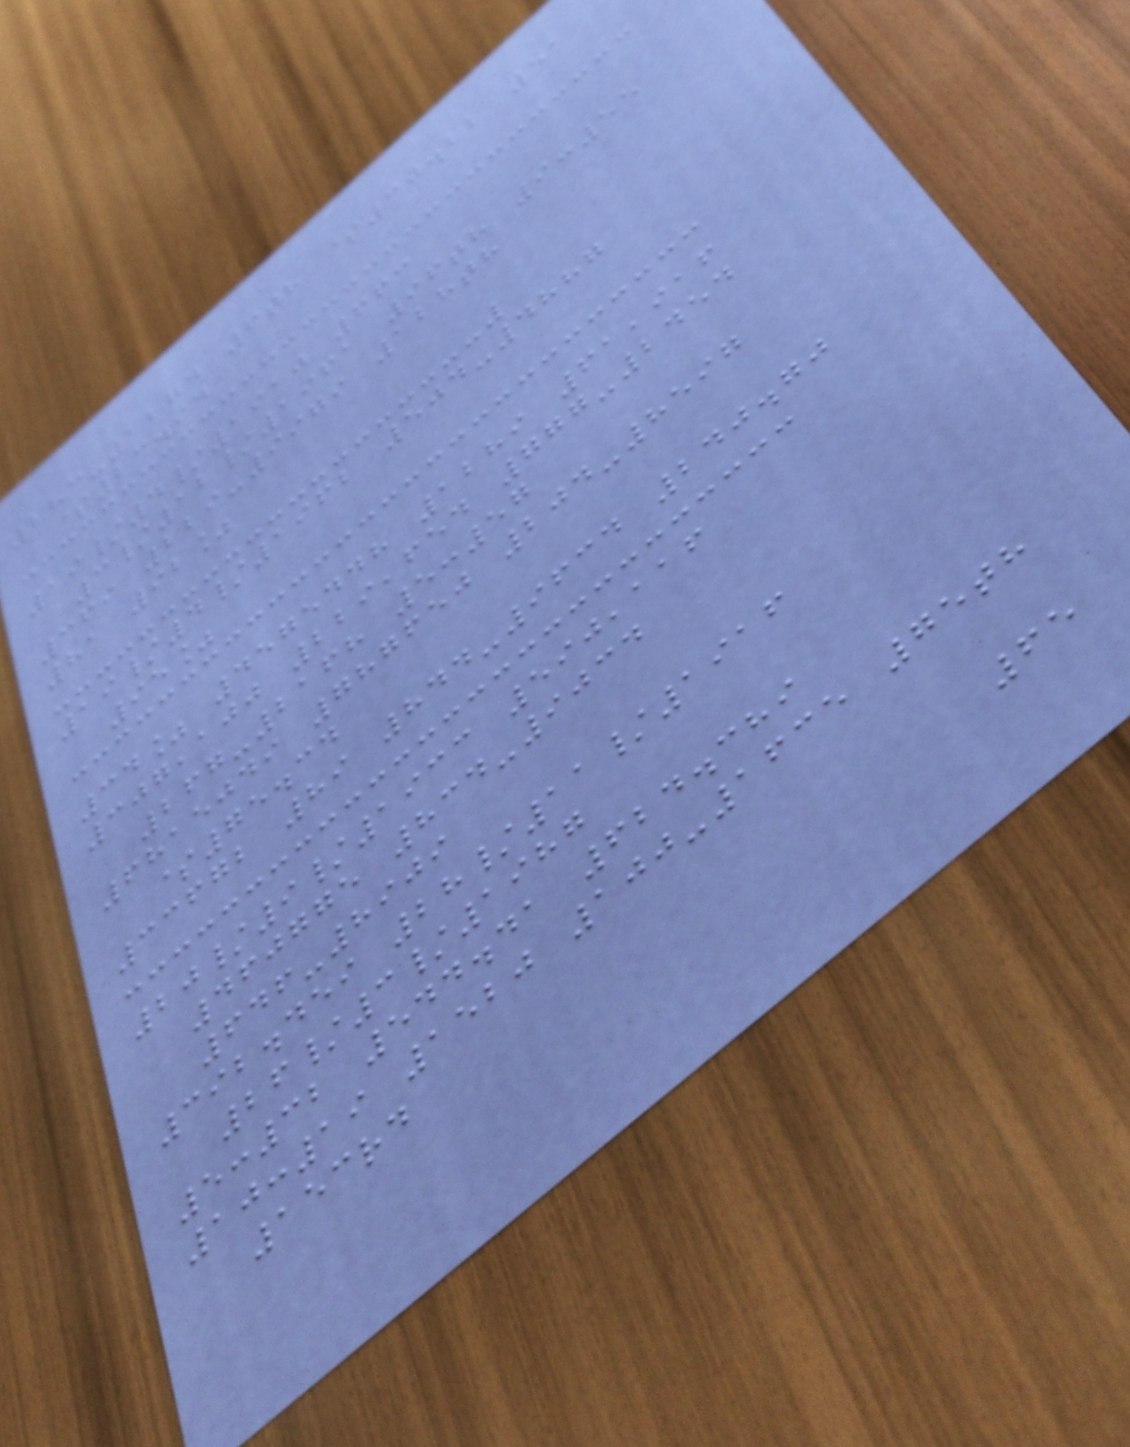283-1274 6th $30.22 51
$23.94
19/4/1910 663
3/12/1961 96th 9:55
369 229-9979 128th
81 92%
19/4/1962 504-4887
95%
34% 4575448 1289 61,916
307,100 229,654 777-2454
267-2168 5:57
6815049 787650 204-8597
$75.34
33672 89 844-9634 240.70
20/9/1933 590,116
460775 834-9034
646-8909
392.459 28/11/1916
26/3/1987
5:32 544.41 624.389
10:19 1520 100-1635 75th
153rd
65
